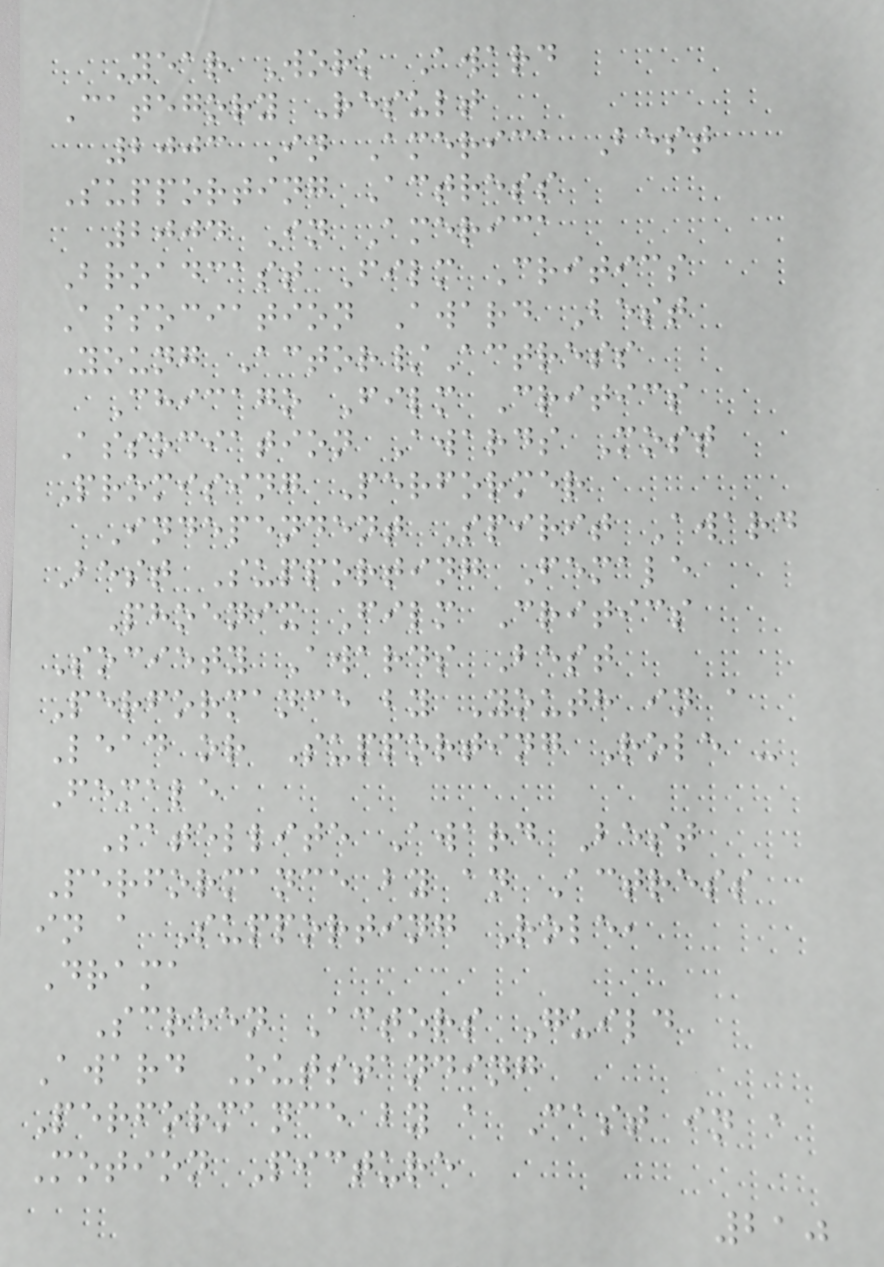Year Work Award
Category Result
2003 In America Best
Supporting Actress
2004 In America
Broadcast Film Critics
Association Award Best
Young Actor/Actress
Chicago Film Critics
Association Awards Most
Promising Performer
Independent Spirit Award
Best Supporting Female
Phoenix Film Critics
Society Awards Best
Performance by Youth in a
Lead or Supporting Role -
Female
Satellite Award Best
Performance by an Actress
in a Supporting Role,
Drama
Screen Actors Guild
Award Outstanding
Performance by a Cast in a
Motion Picture
210
